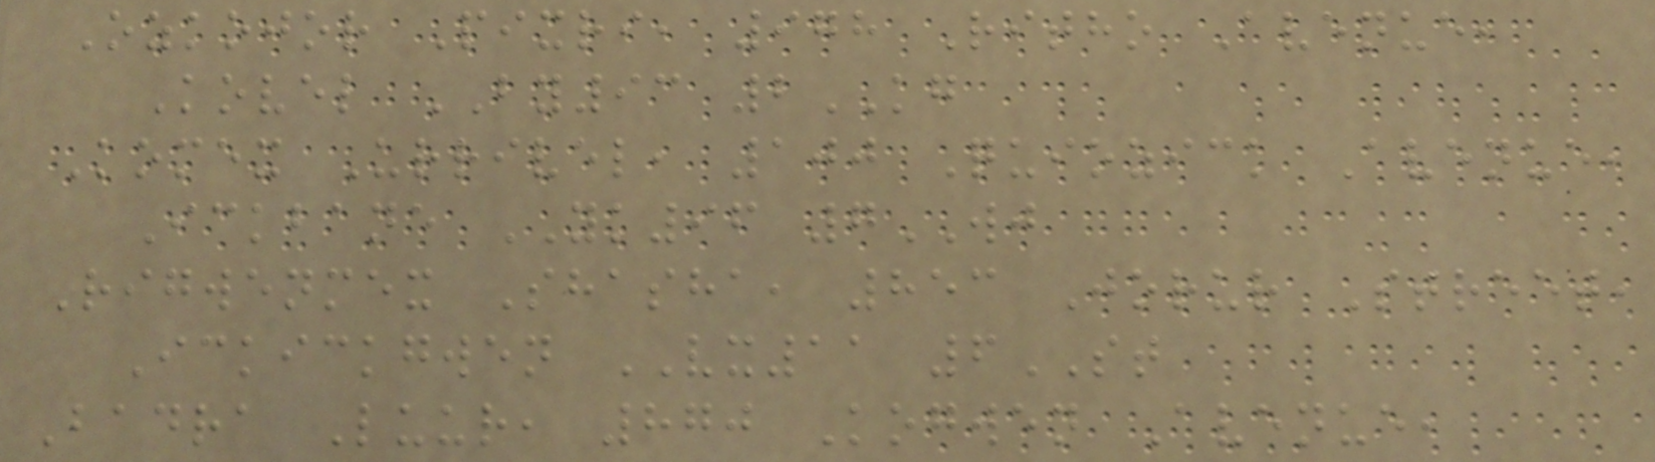Ozkojor Pixri, 978 Ritho Avenue,
Kovel BY93 2KG
Komex Urrivel, 100 Quiozick Avenue,
Ickbane YK96 7WJ
Rigwenmex Shasha, 853 Jorur Street,
Ickickgwen VX11 6ST
Badra Luur, 870 Kogwen Avenue,
